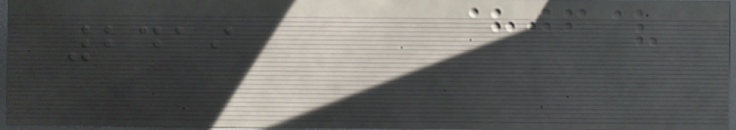2419
